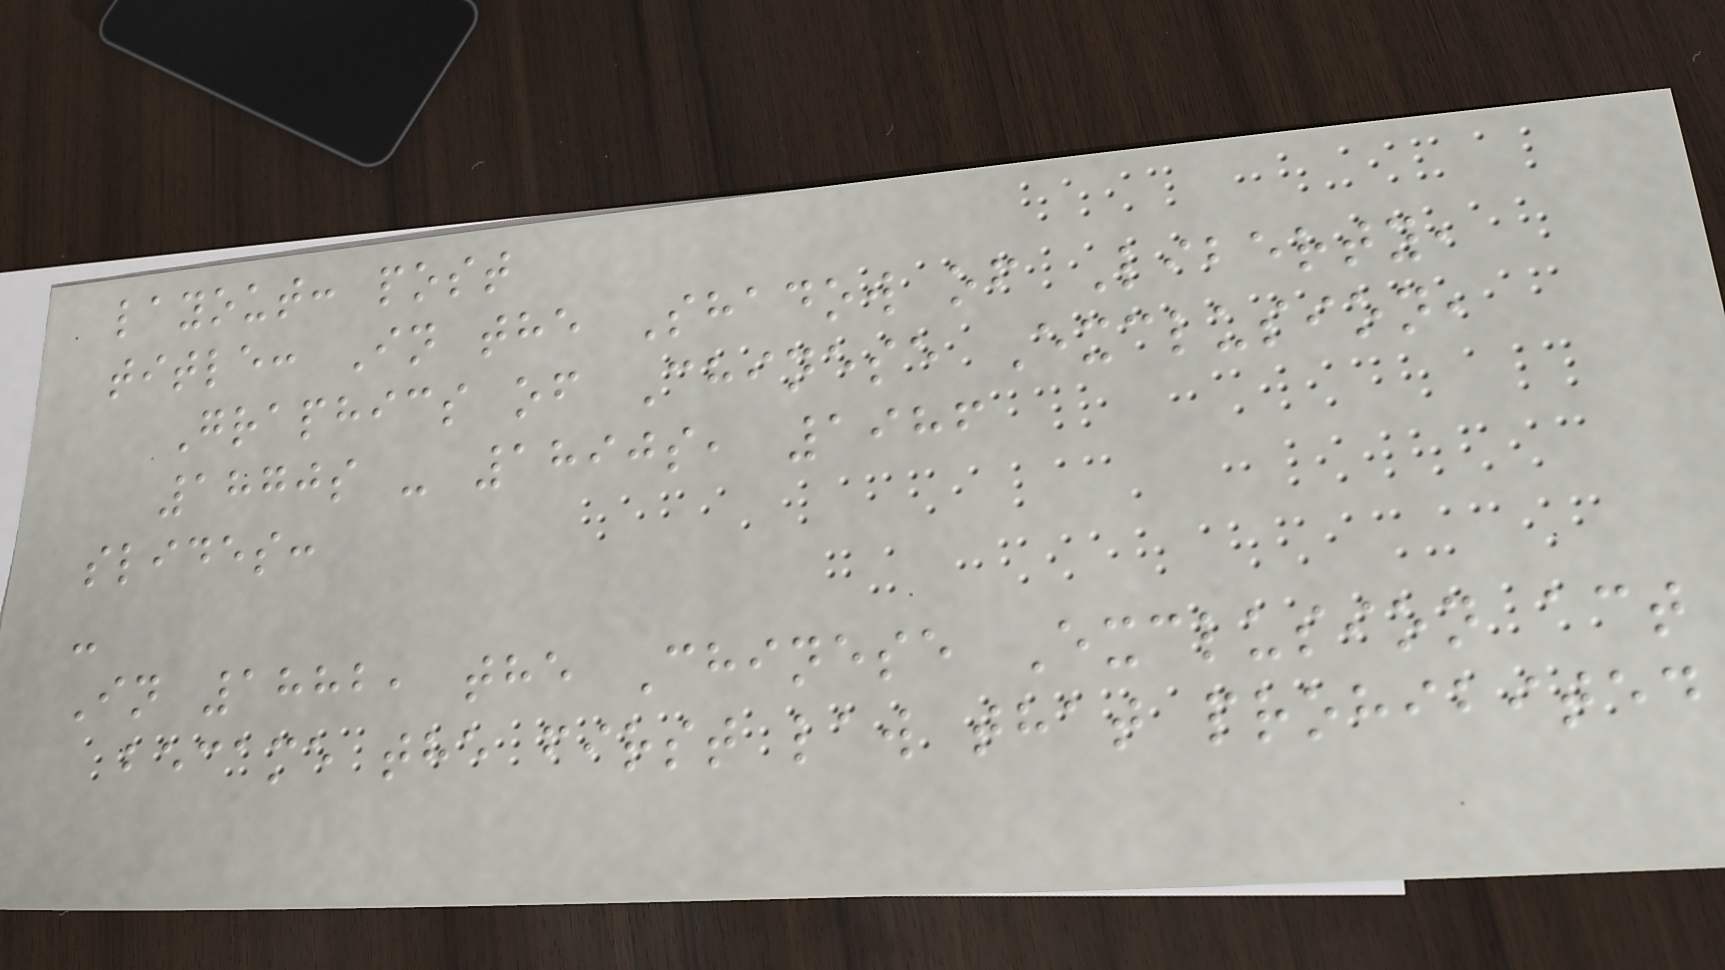layout: post
title: In the Shadow of Liberty,
Graphics of Chinese Exclusion,
1870s - 1890s, 1986
slides:
-
In 1882, the Chinese Exclusion act
became the first law that prohibited
